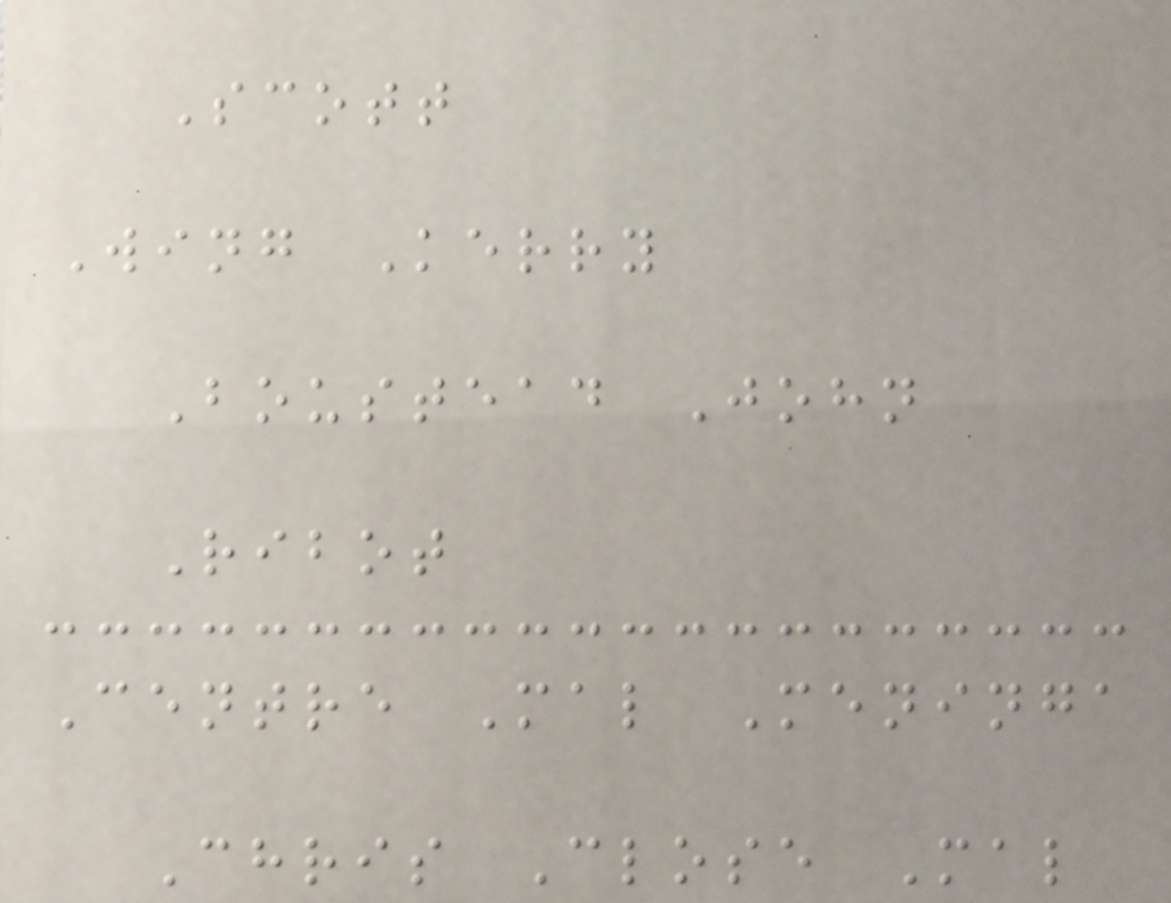Scott
Wing Kerry
Boustead John
Ribot
Centre Mal Meninga
Chris Close Mal
